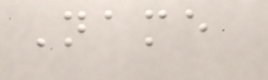Name
